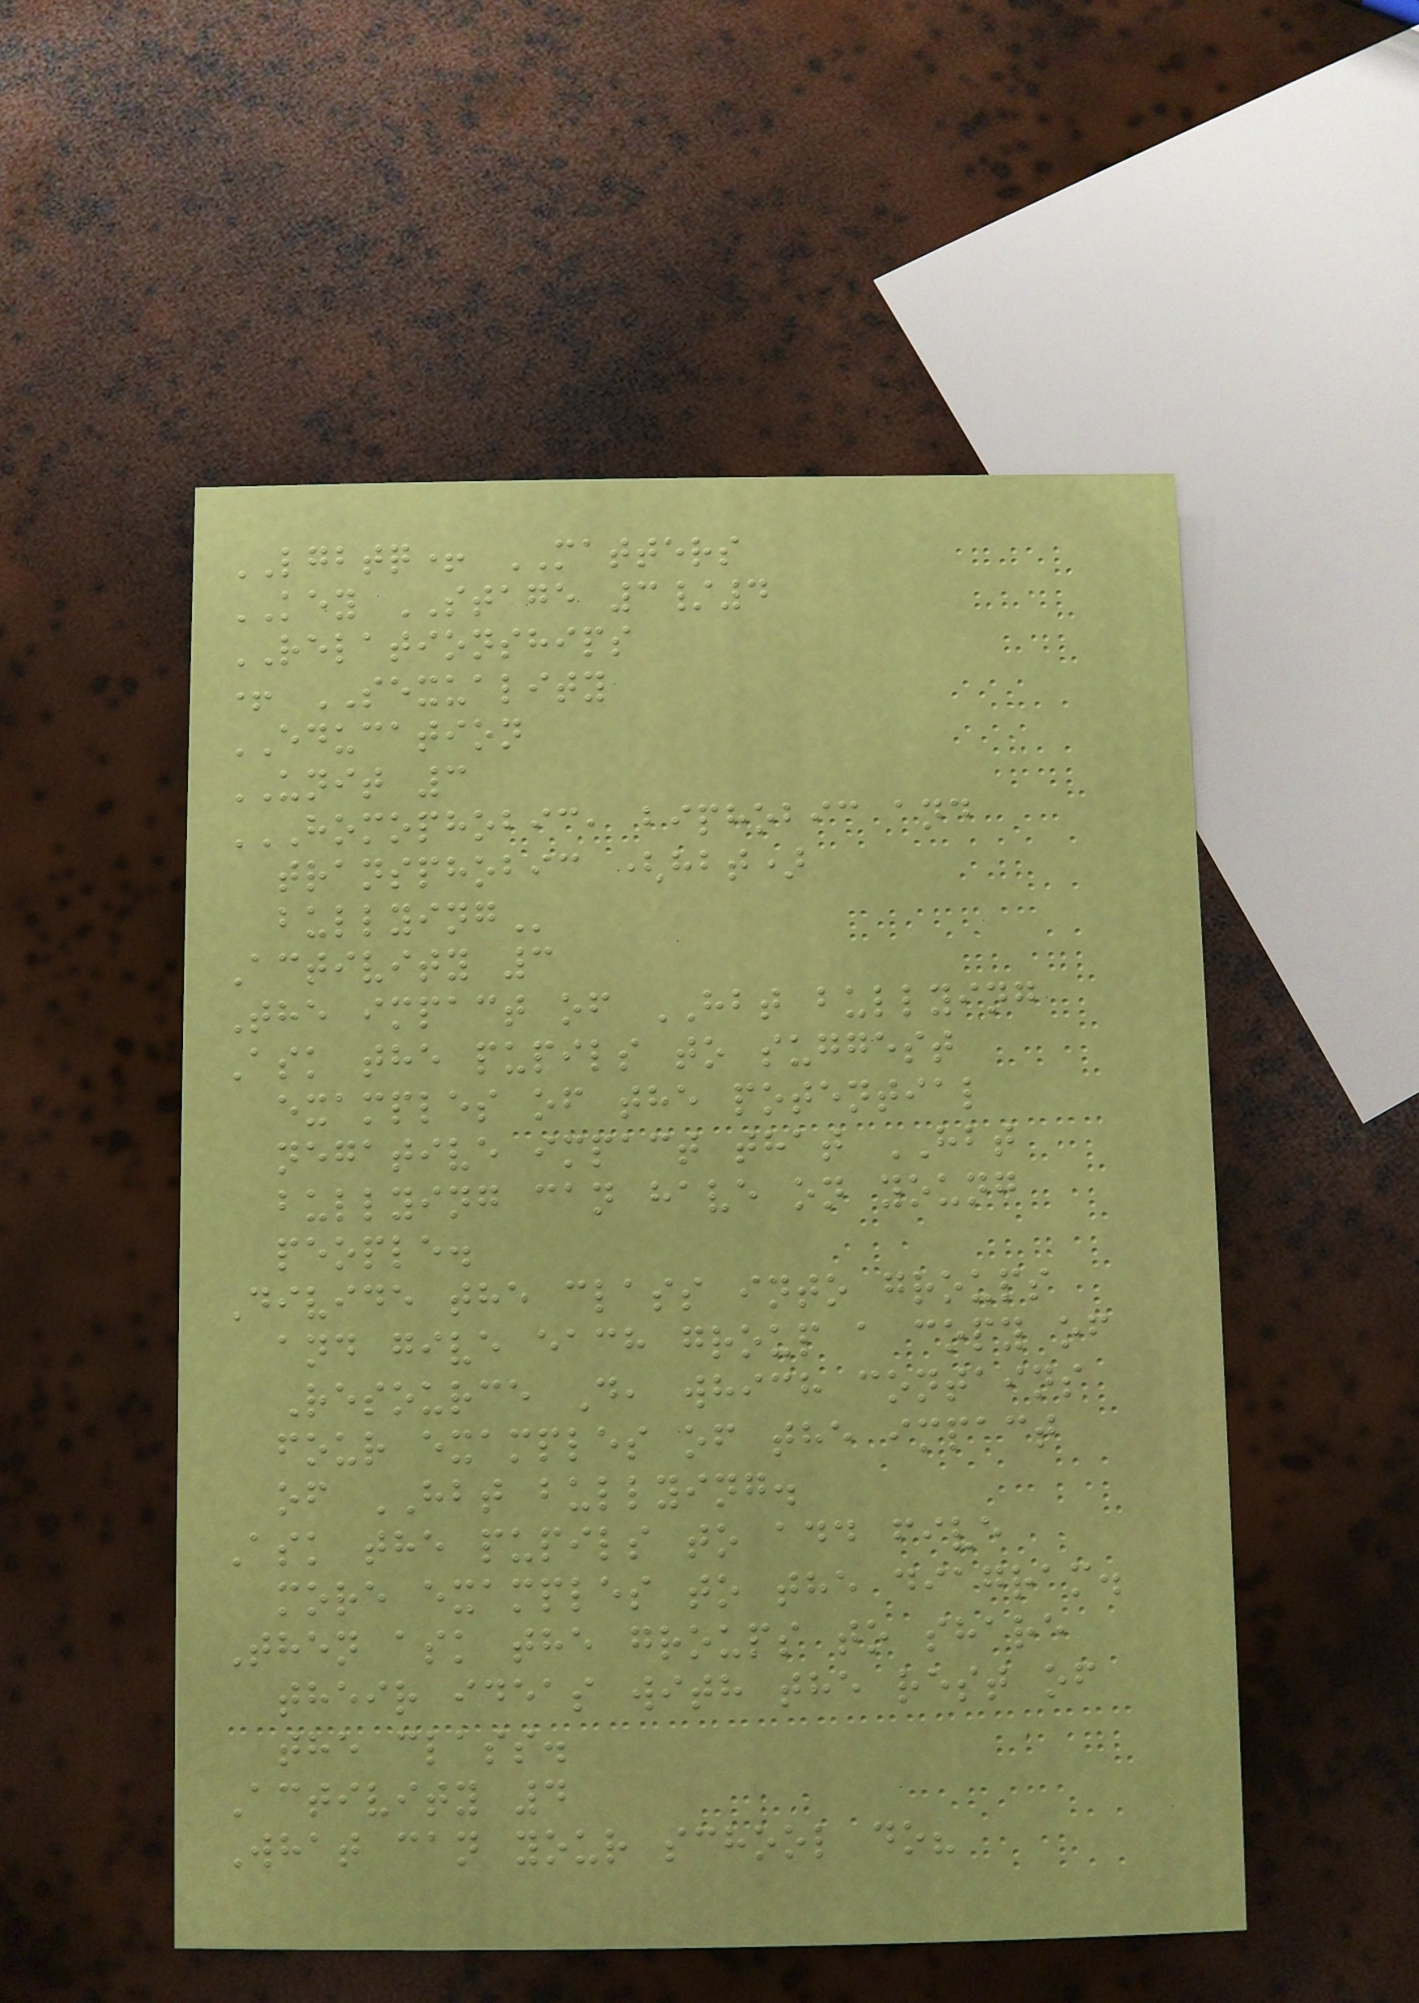LGBTQ+ MATTERS
KEY STAGE 3/4
RELATIONSHIPS
+ SEXUALITY
EDUCATION
UNIT 3
HOMOPHOBIC, BIPHOBIC AND
TRANSPHOBIC (HBT)
BULLYING
Activity 3
The impact of HBT bullying
Ask the pupils to suggest
examples of the potential
negative impact that HBT
bullying can have on young
people.
Divide the class into groups
and give each group a copy of
Resource D, which contains
four examples of the impact
of HBT bullying.
Ask the pupils to add five
more examples to the diagram.
Then ask the groups to share
their ideas with the rest of
the class.
Activity 4
What can your school do?
